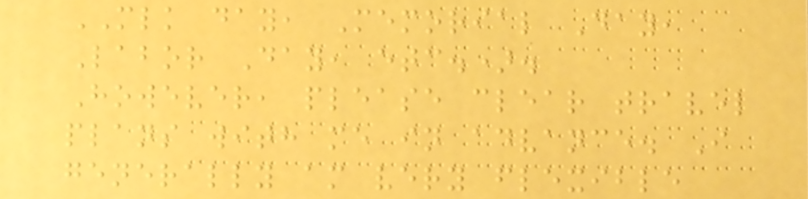MLK day, Memorial Day,
Labor Day, etc.).
However, please clear travel
plans with me in advance. I
generally am very flexible
